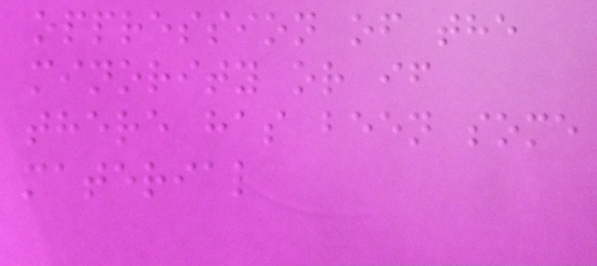oppression of the
minority or if
there has been some
material
